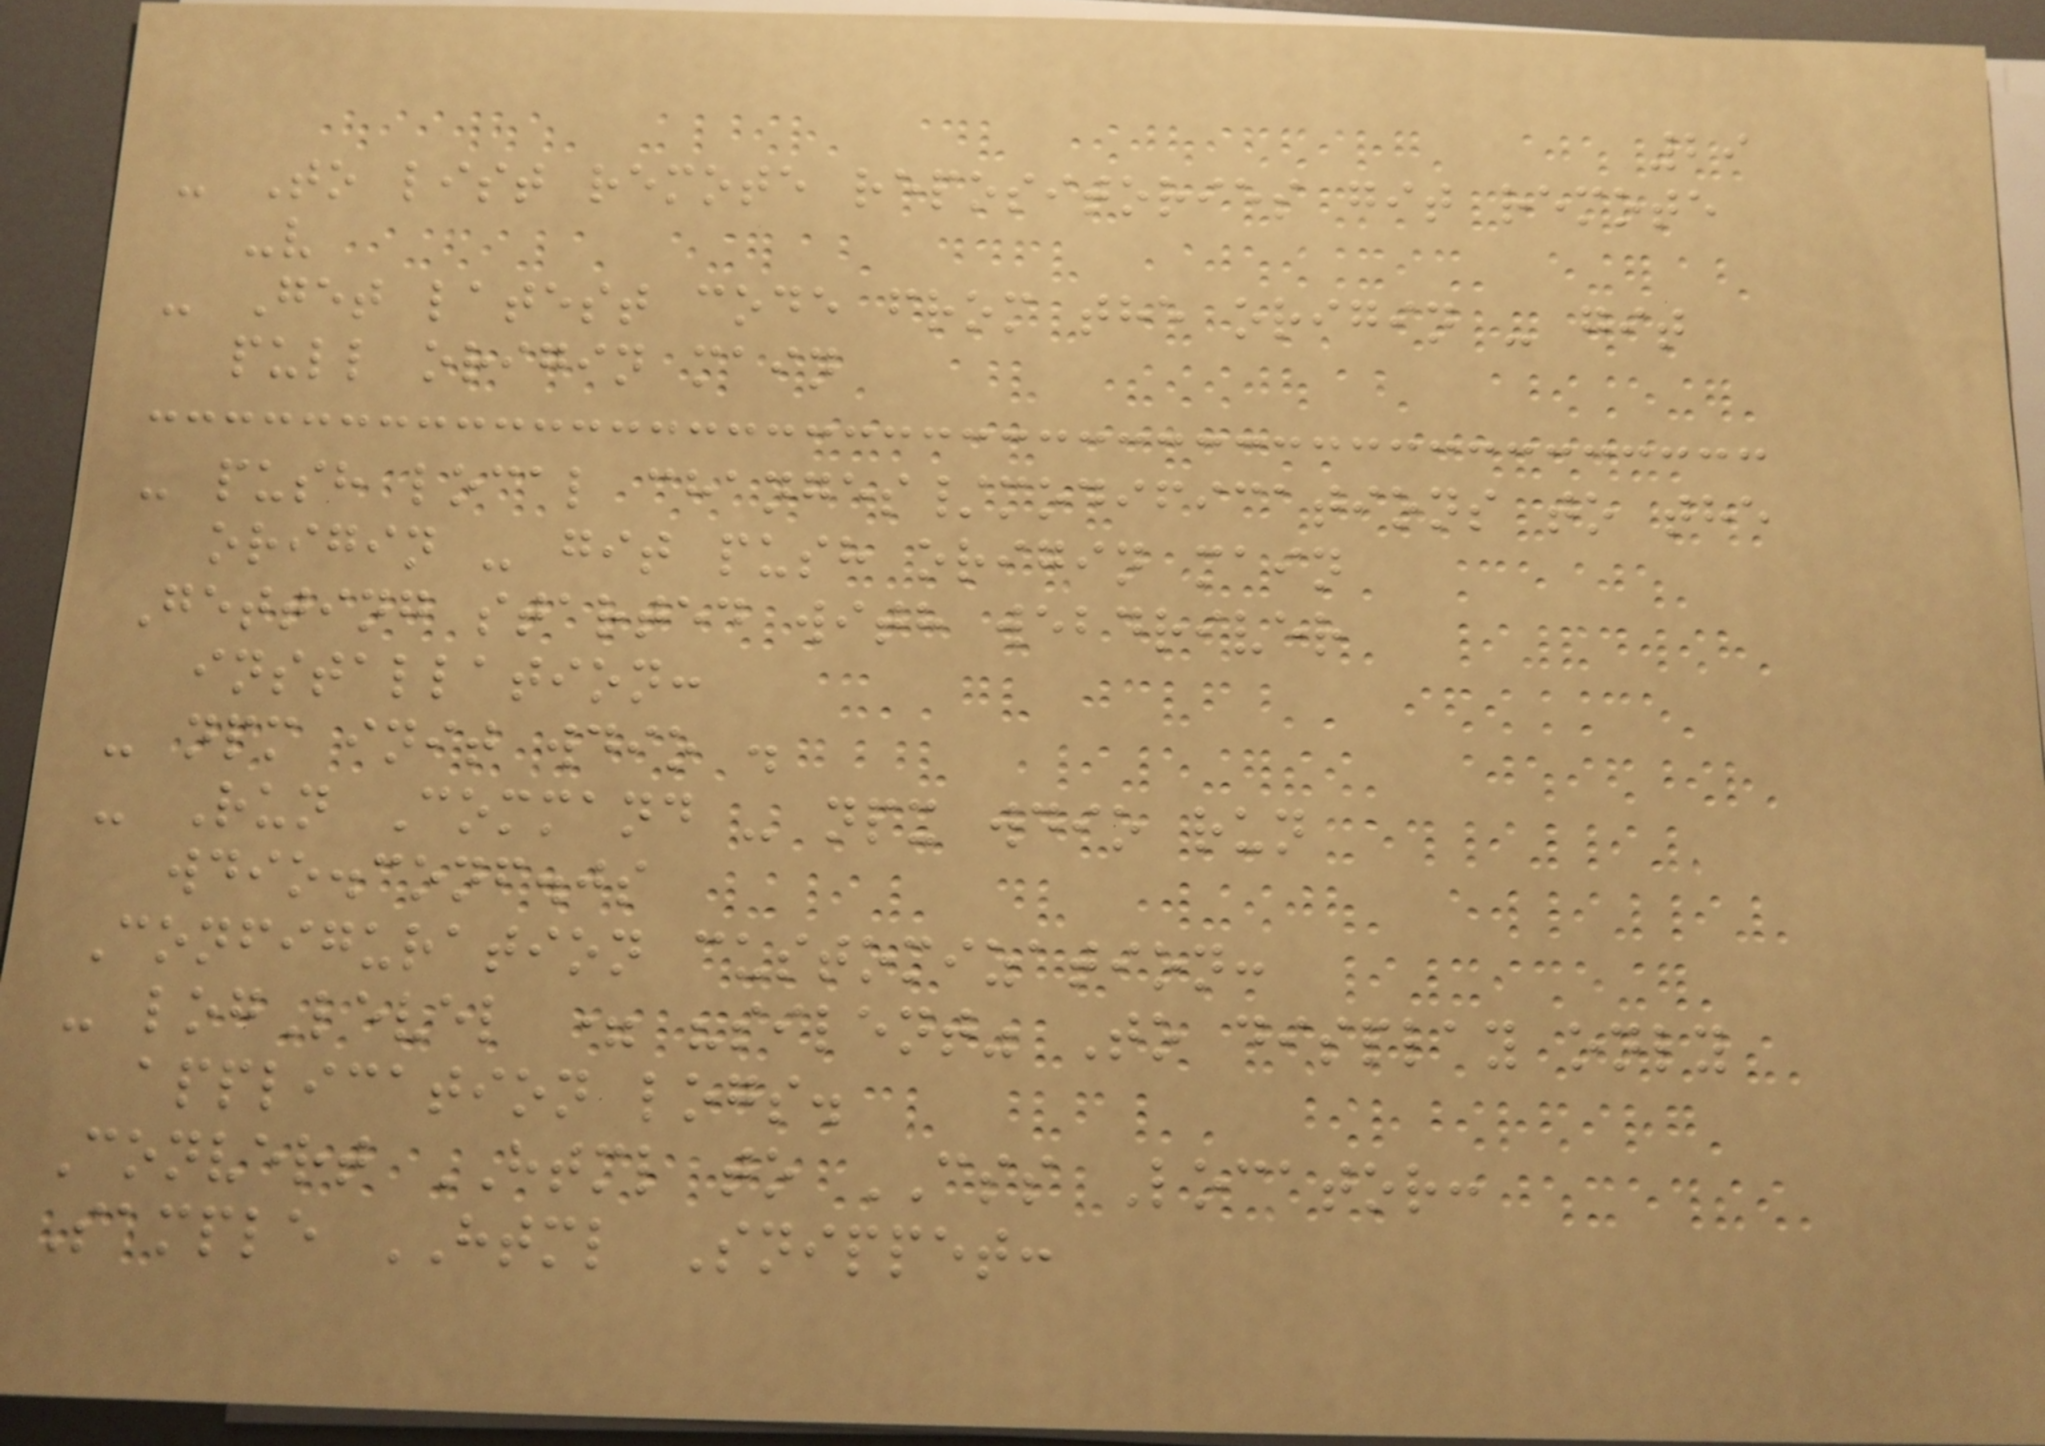29
- To list remote repositories git remote
-v
- Get latest code from the origin - git
pull origin main
- push local changes/modifications to the
origin - git push origin main
Getting started with webdriver
installation:
- npm init wdio .
- Run Command - npx wdio run
wdio.conf.js
Configuration customization:
- logLevel = "silent" To display only
application logs.
Convert HTML to CSS Locator:
Sample HTML Snippet:
